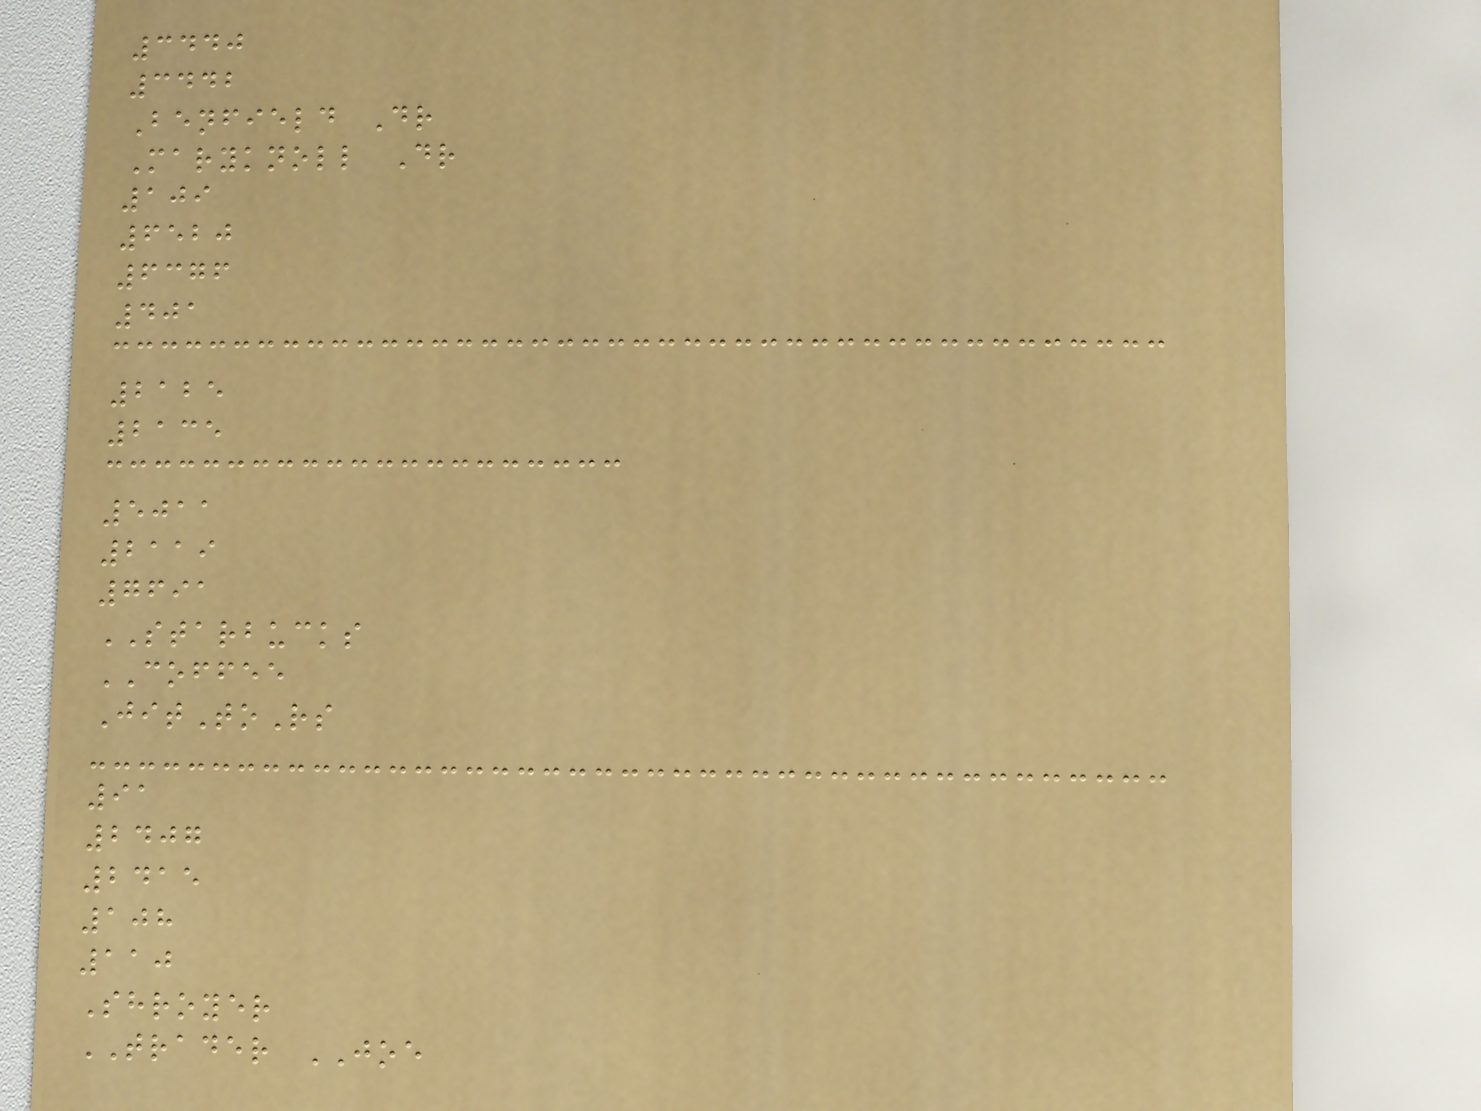3440
3442
Benfield Dr
Maryknoll Dr
109
6520
6376
401
2125
2135
5011
2119
7691
STARBUCKS
COFFEE
JitToRs
91
2407
2415
108
110
Shroyer
TRADER JOE
